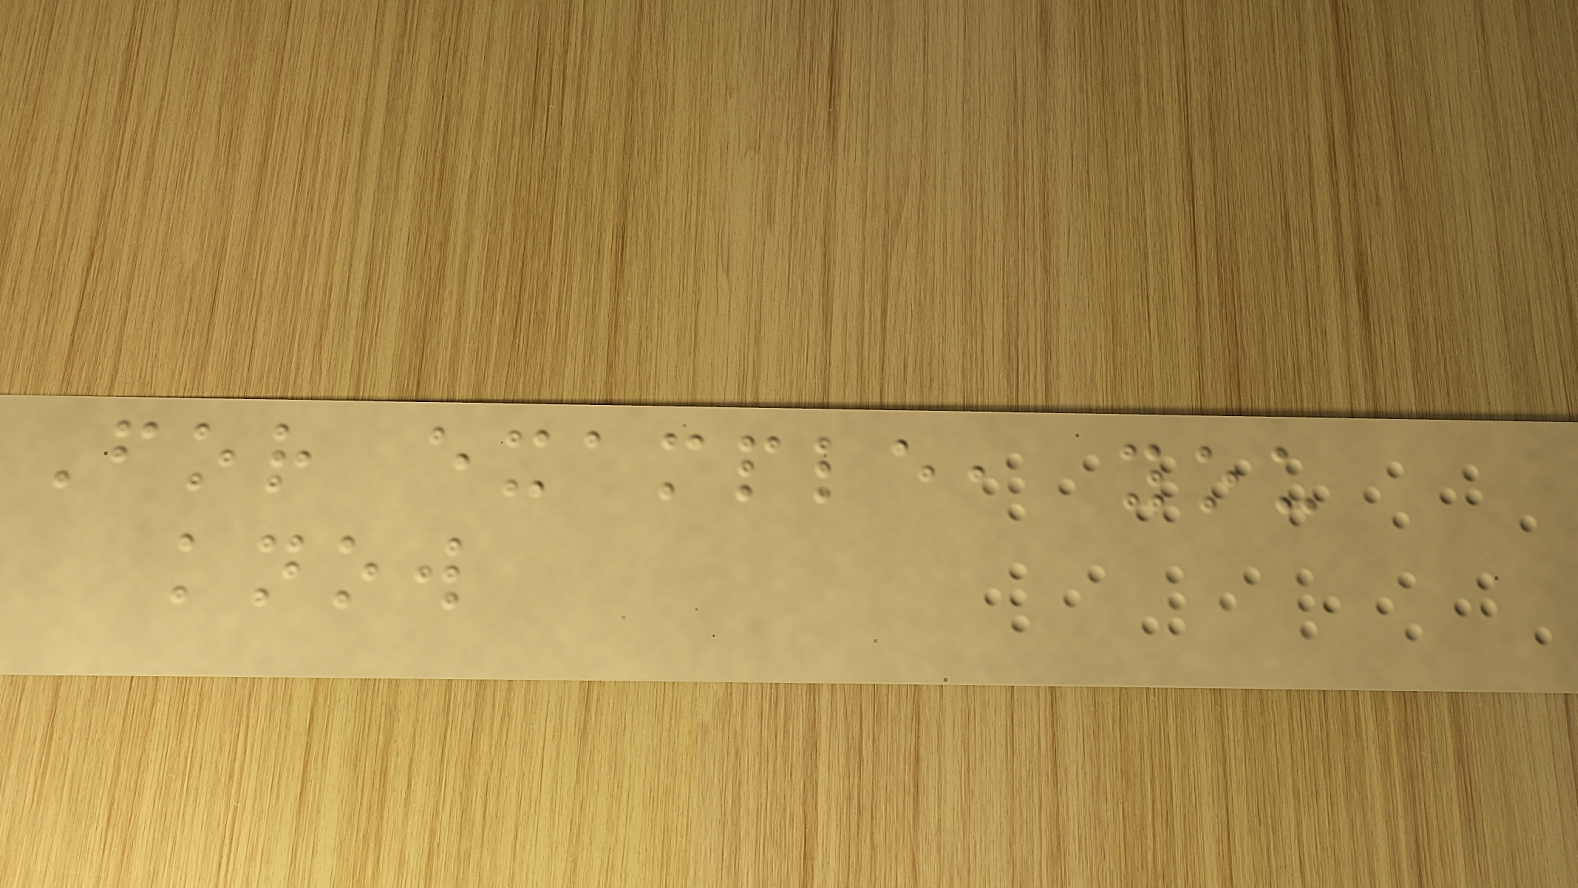For example, you
know
